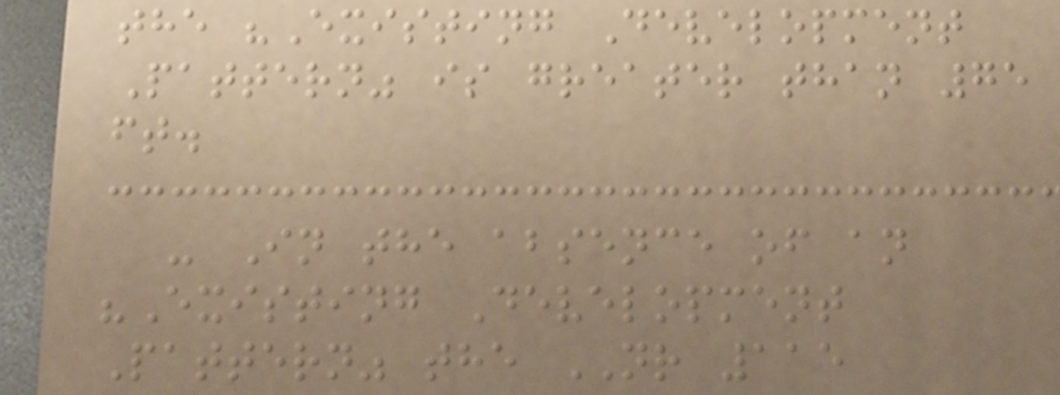the "Existing Development
Pattern" is greater than 75
ft.
- In the absence of an
"Existing Development
Pattern" the NR 115
